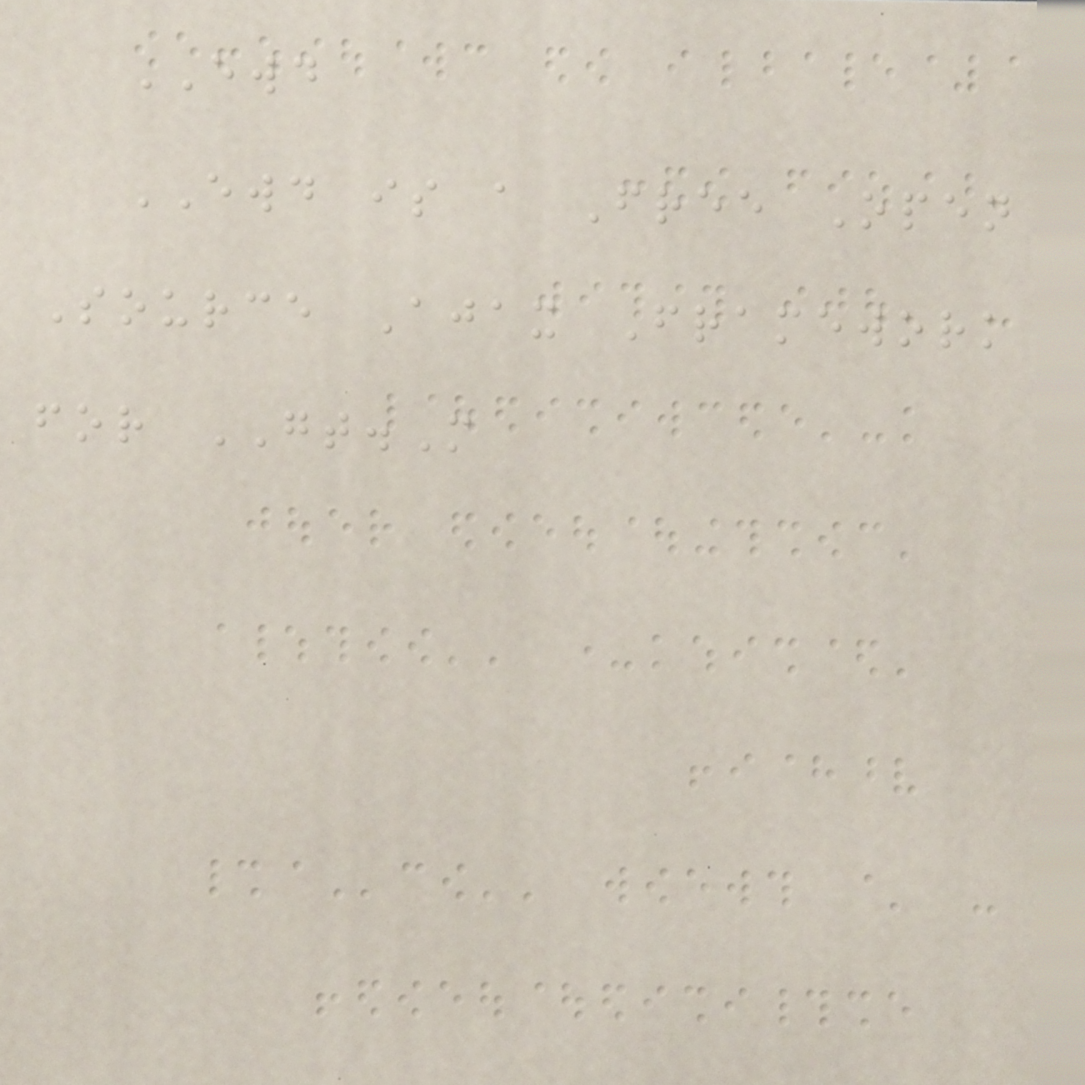EWD
EWD is a Free Open
Source Ajax Framework
for GT.M
